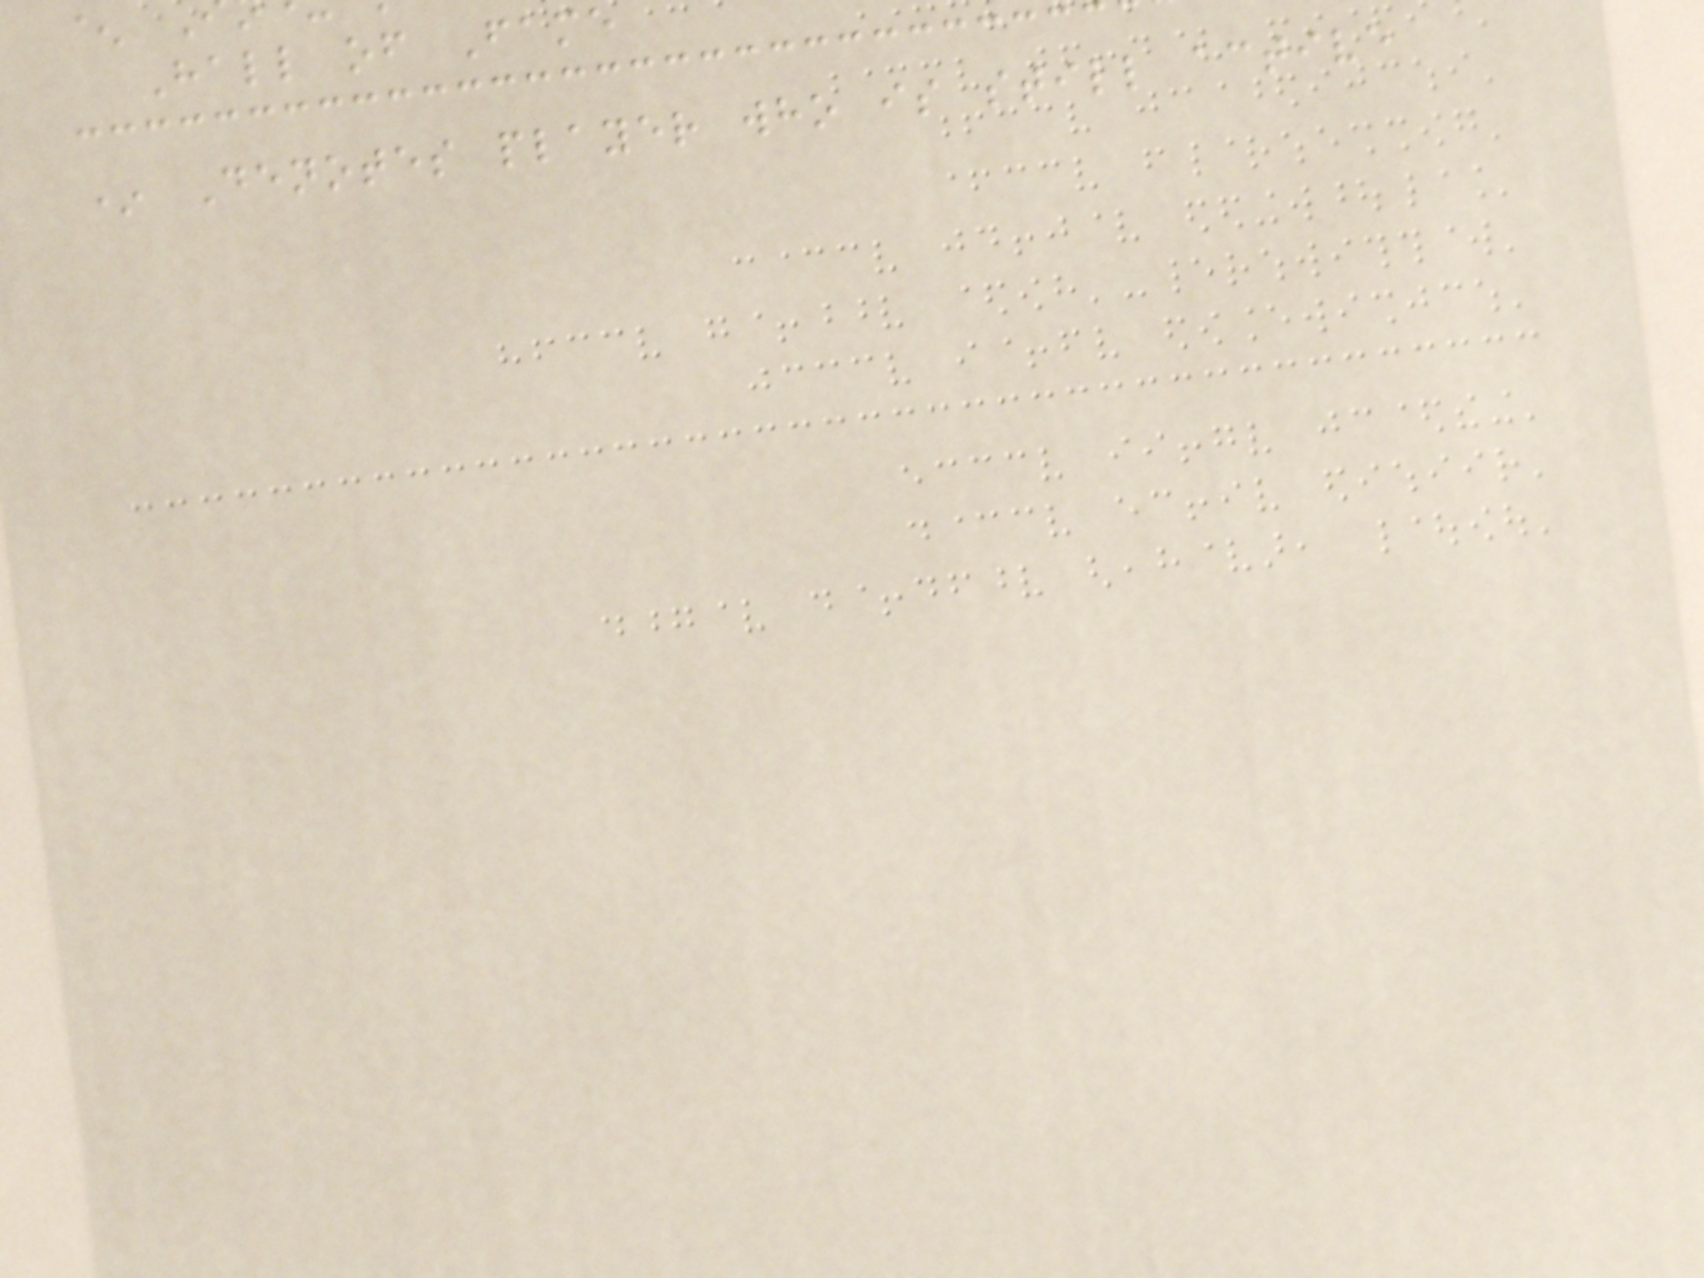Hall of Fame
* Denotes player who is still active
